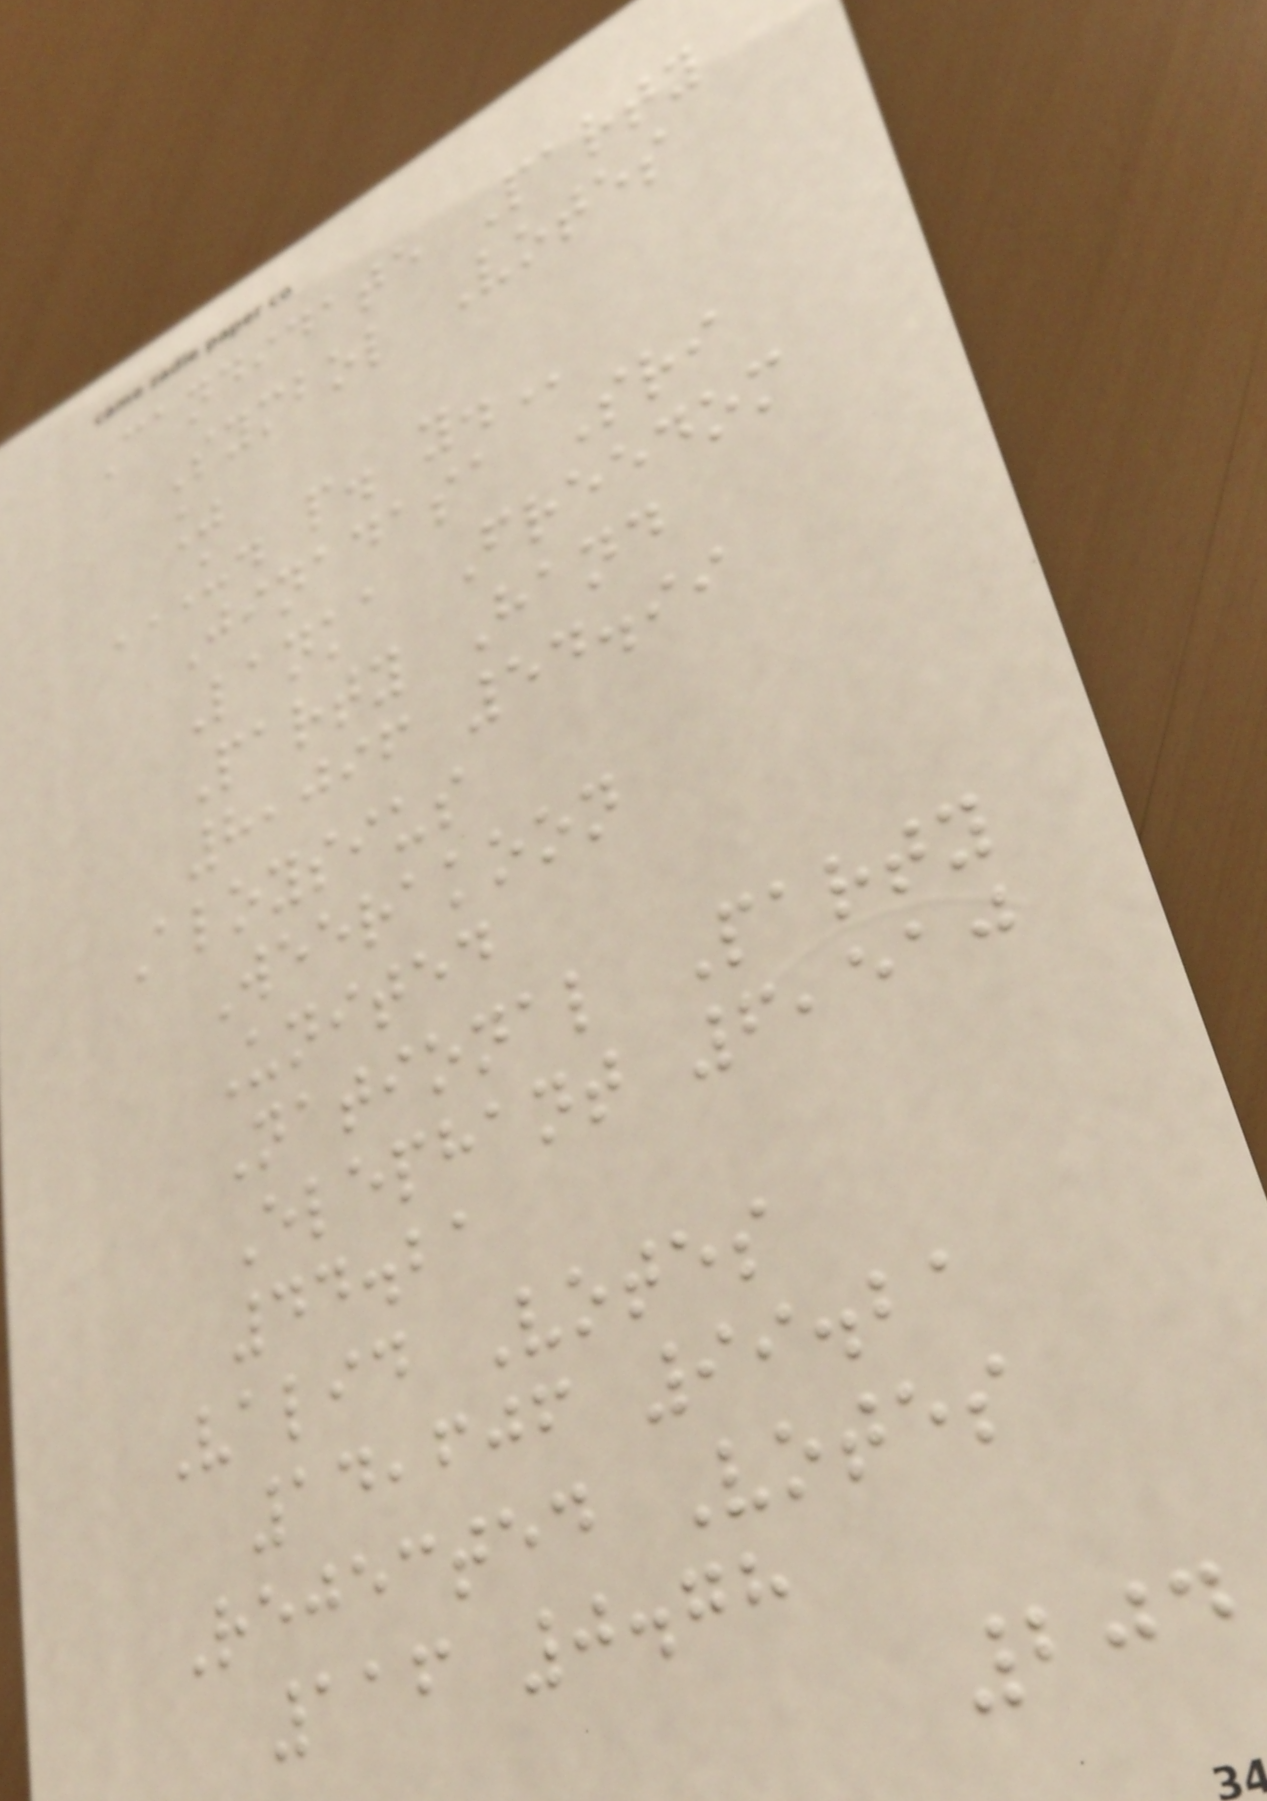Candidate Party
Symbol Votes
%
U. P. Y.
Jinadasa Sri
Lanka Freedom
Party Hand
8,096 54.99
Aloysius
Weerakoon
United
National Party
Elephant 6,510
44.21
Valid Votes
14,606 99.21
Rejected Votes
116 0.78
204
